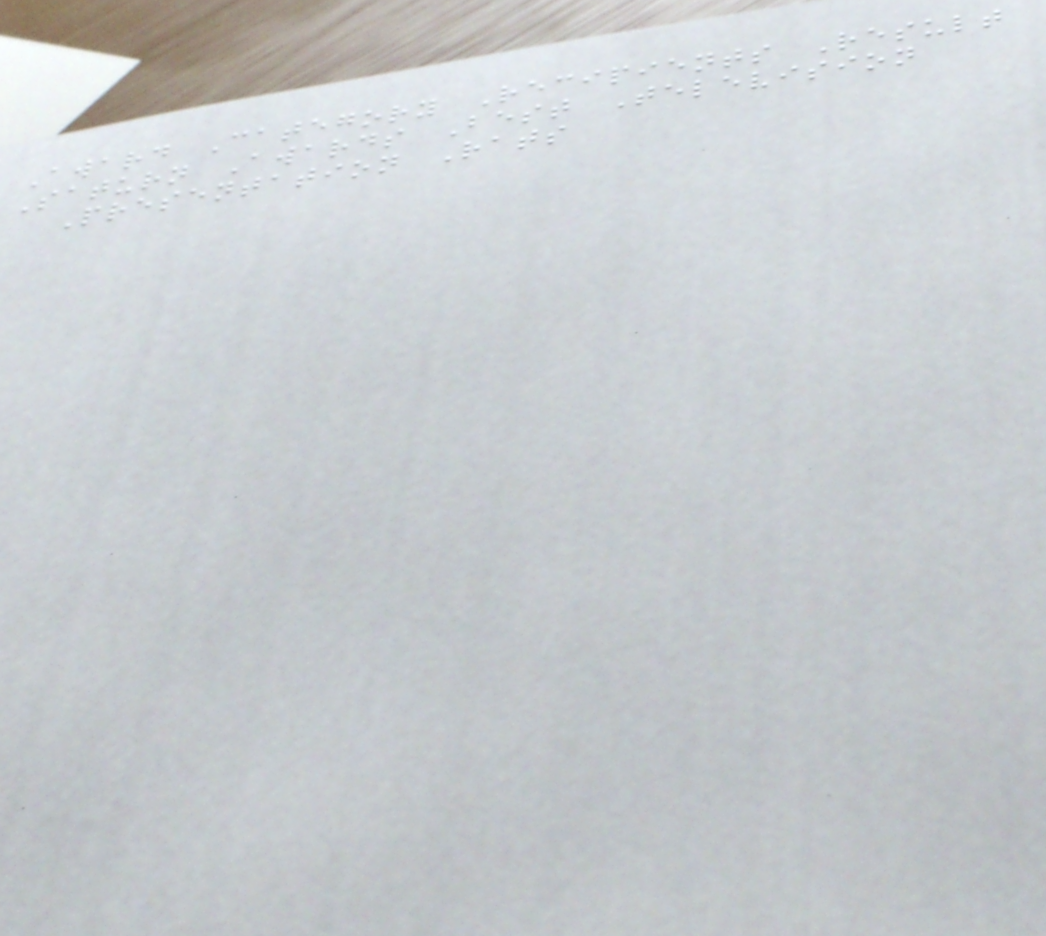Award Category Recipients Result
Saturn Awards Best Television
Presentation Rats
